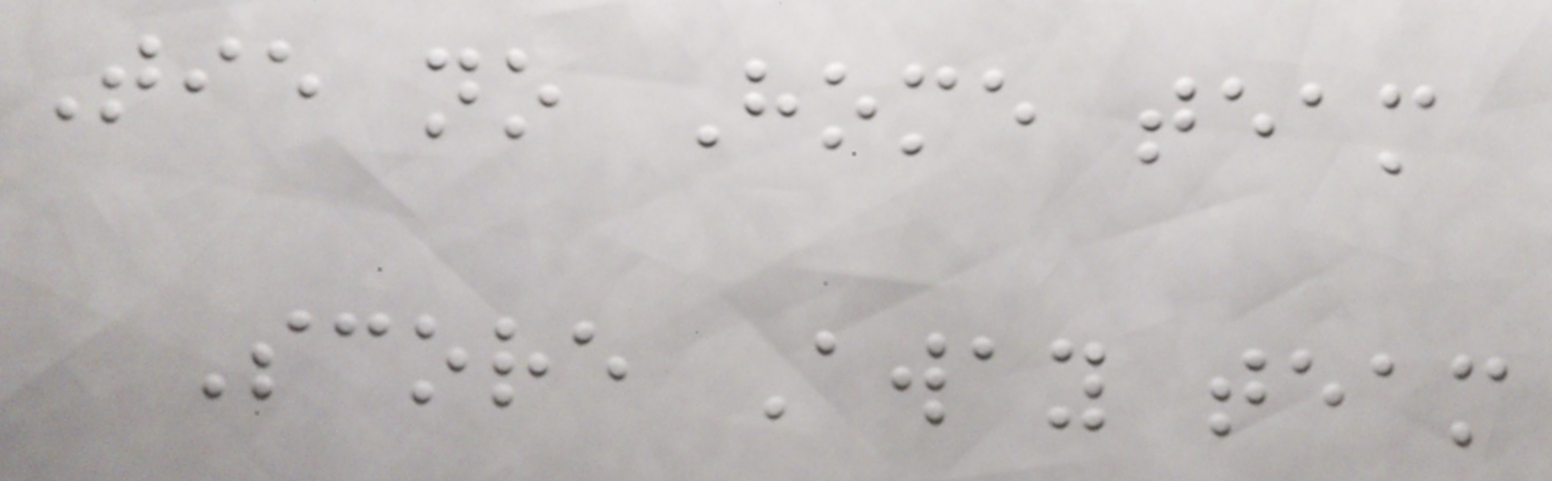Tie no Home team
Score Away team
